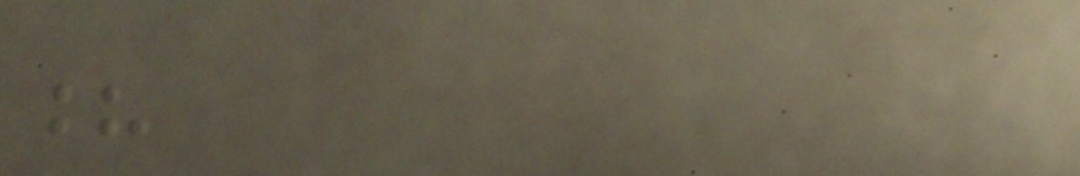?
